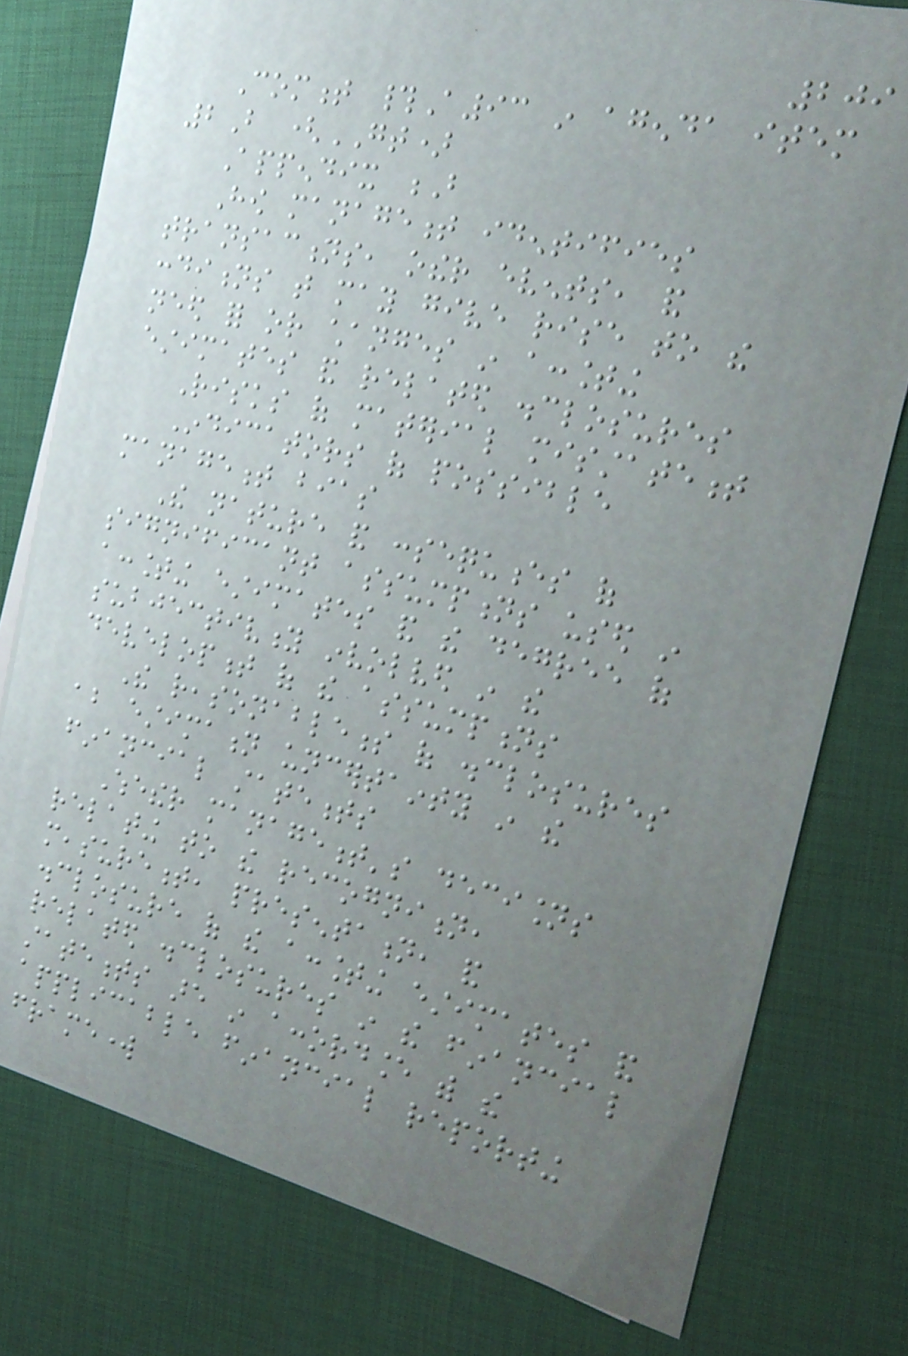209
Comment #A93 in agenda item
2B (GT)
Appendix B
How management identifies
transactions, other events, and
conditions that may give rise to the
need for or changes in accounting
estimates and related disclosures
Risks of material misstatement
Indicators of possible
management bias
The nature and consequences of
significant assumptions used in
accounting estimates and the degree of
subjectivity involved in the
development of the assumptions
The reasonableness of disclosures
about estimation uncertainty in the
financial statements
Whether management's decisions
relating to the recognition,
measurement, presentation, and
disclosure of the accounting estimates and
related disclosures in the financial
statements are in accordance with the
applicable financial reporting
framework
